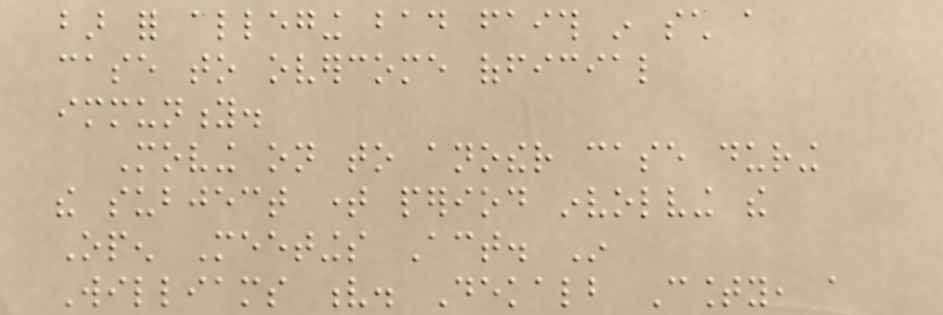bar for alleging bad faith in such a
case to overcome official
immunity.
Moving on to another case during
the subject time period involving the
Open Meetings Act. In
Williams v. Dekalb County, a
